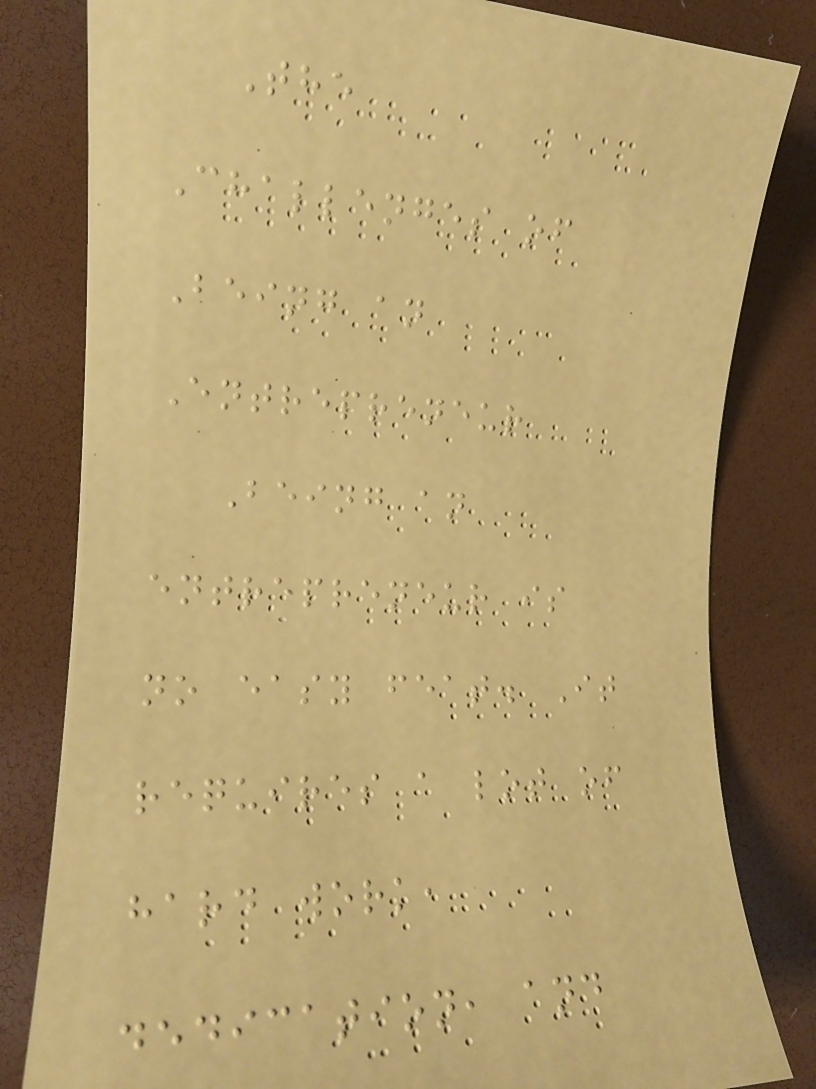The
Challenges of
Being an
Entrepreneur
Being an
entrepreneur is
no easy feat. It
requires a lot of
hard work,
dedication, and
